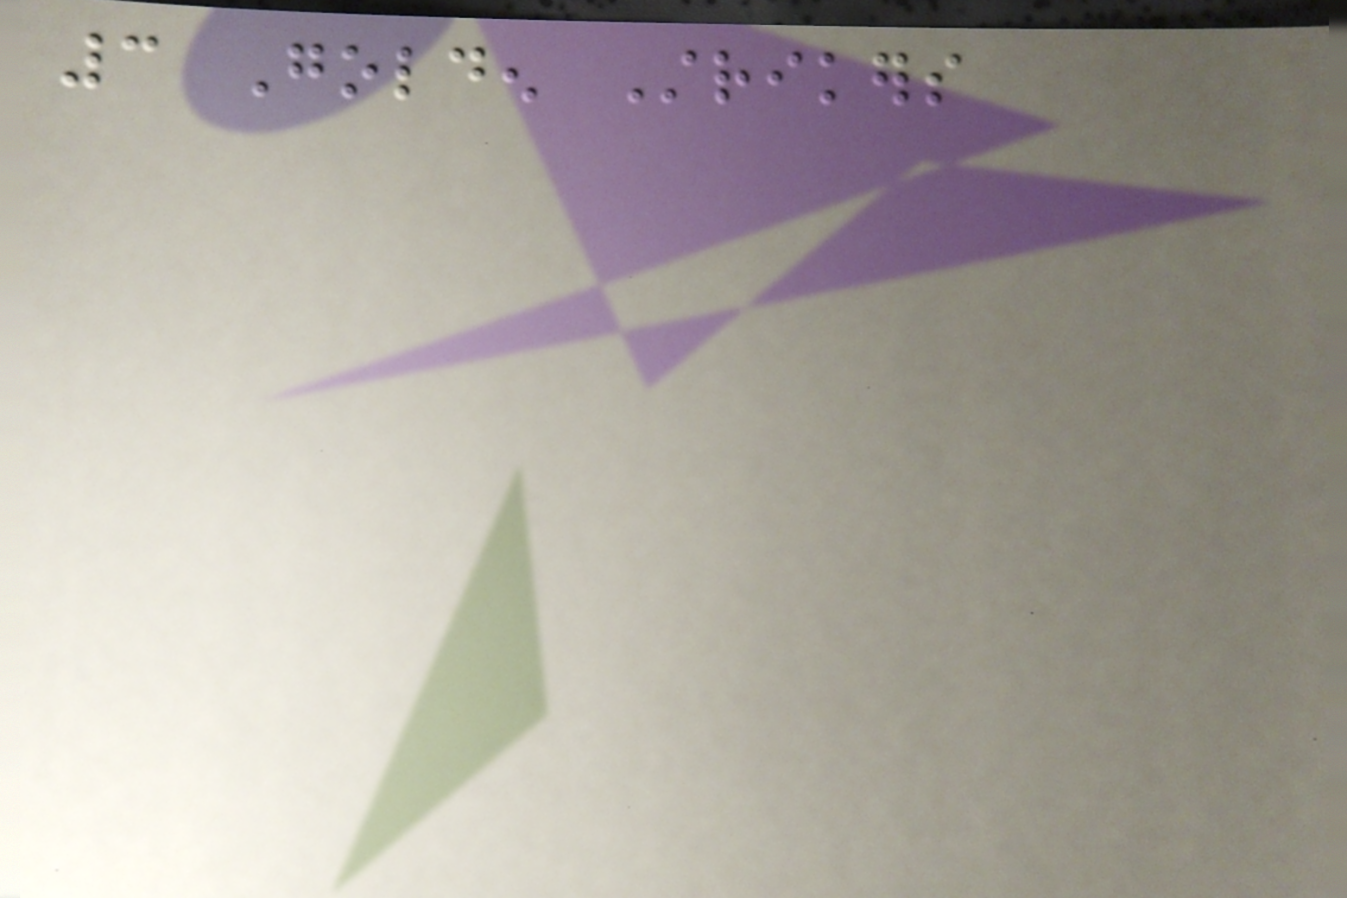3 Golden Strikers
